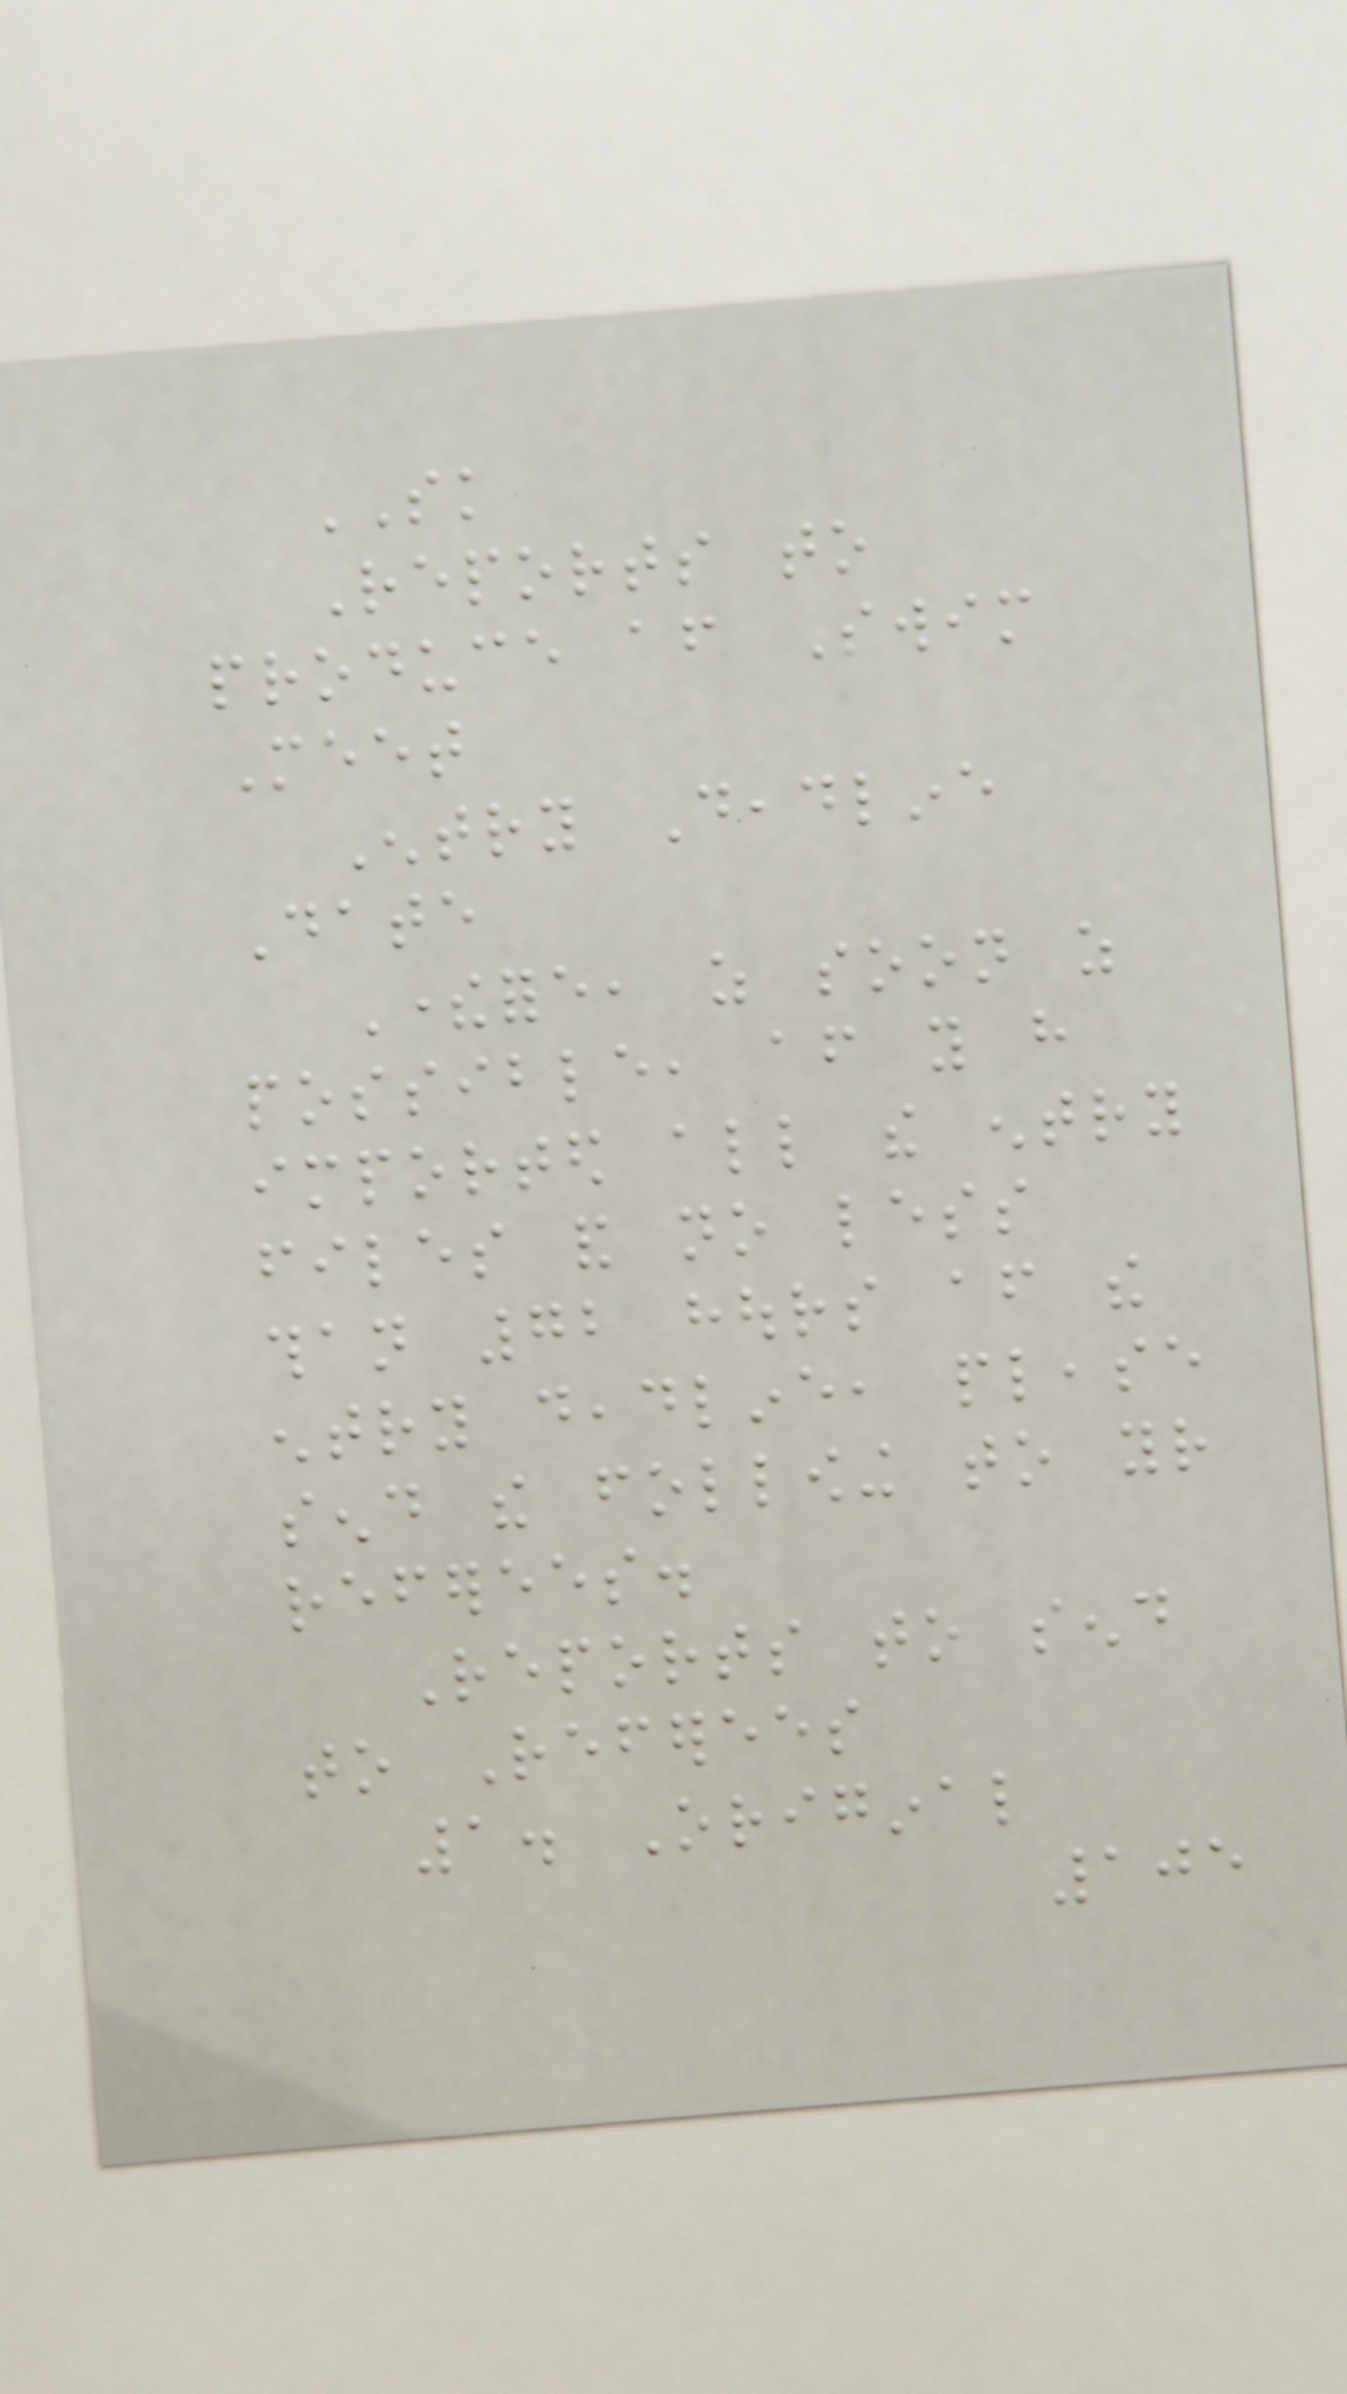SK
Reports to
produce after Swim
Meet
Entry Deadline
Date
Therefore, as soon as
possible, after you have
imported all the entry
files and no less
than 72 hours after the
entry deadline, please
send the following to your
referees.
Reports to send
to Referees
1. Original
105
